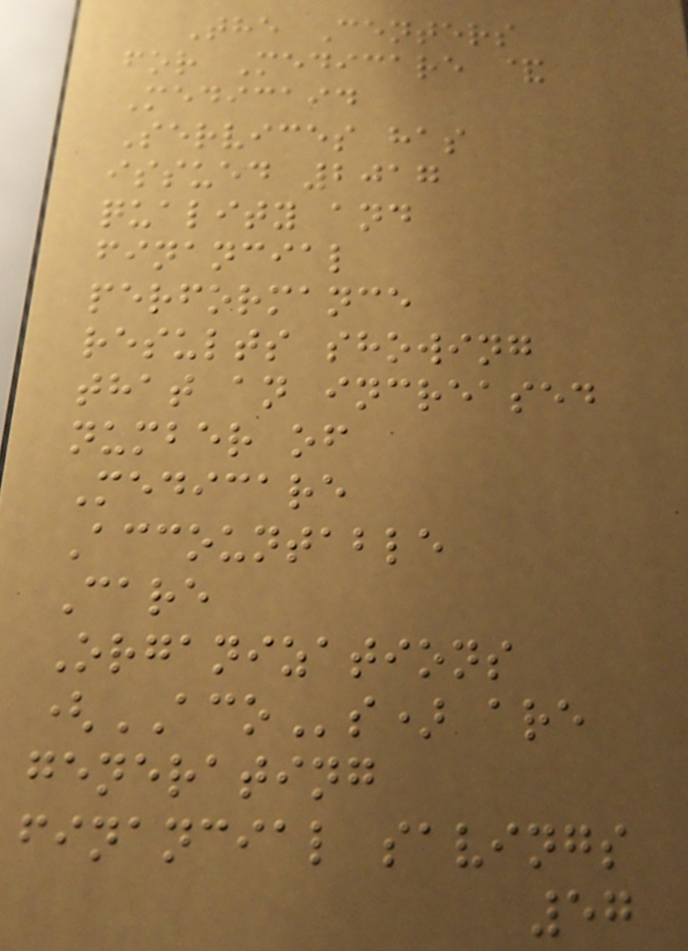The Centers
for Medicare &
Medicaid
Services has
issued 2017
quality and
financial
performance
results showing
that an increased
number of
Medicare
Accountable
Care
Organizations
(ACOs) are
generating
financial savings
57
